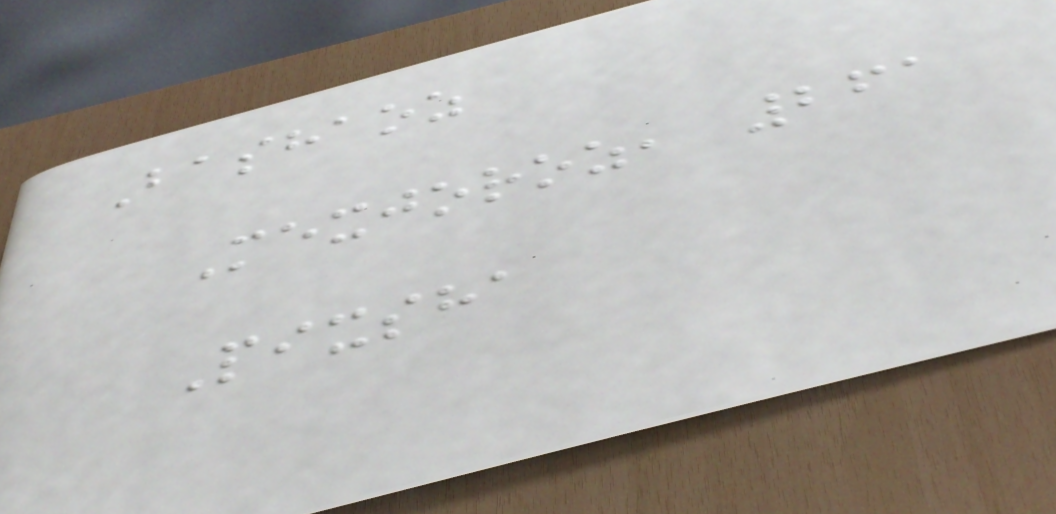Bashaoz
Mexjoroz, 261
Pixsha
